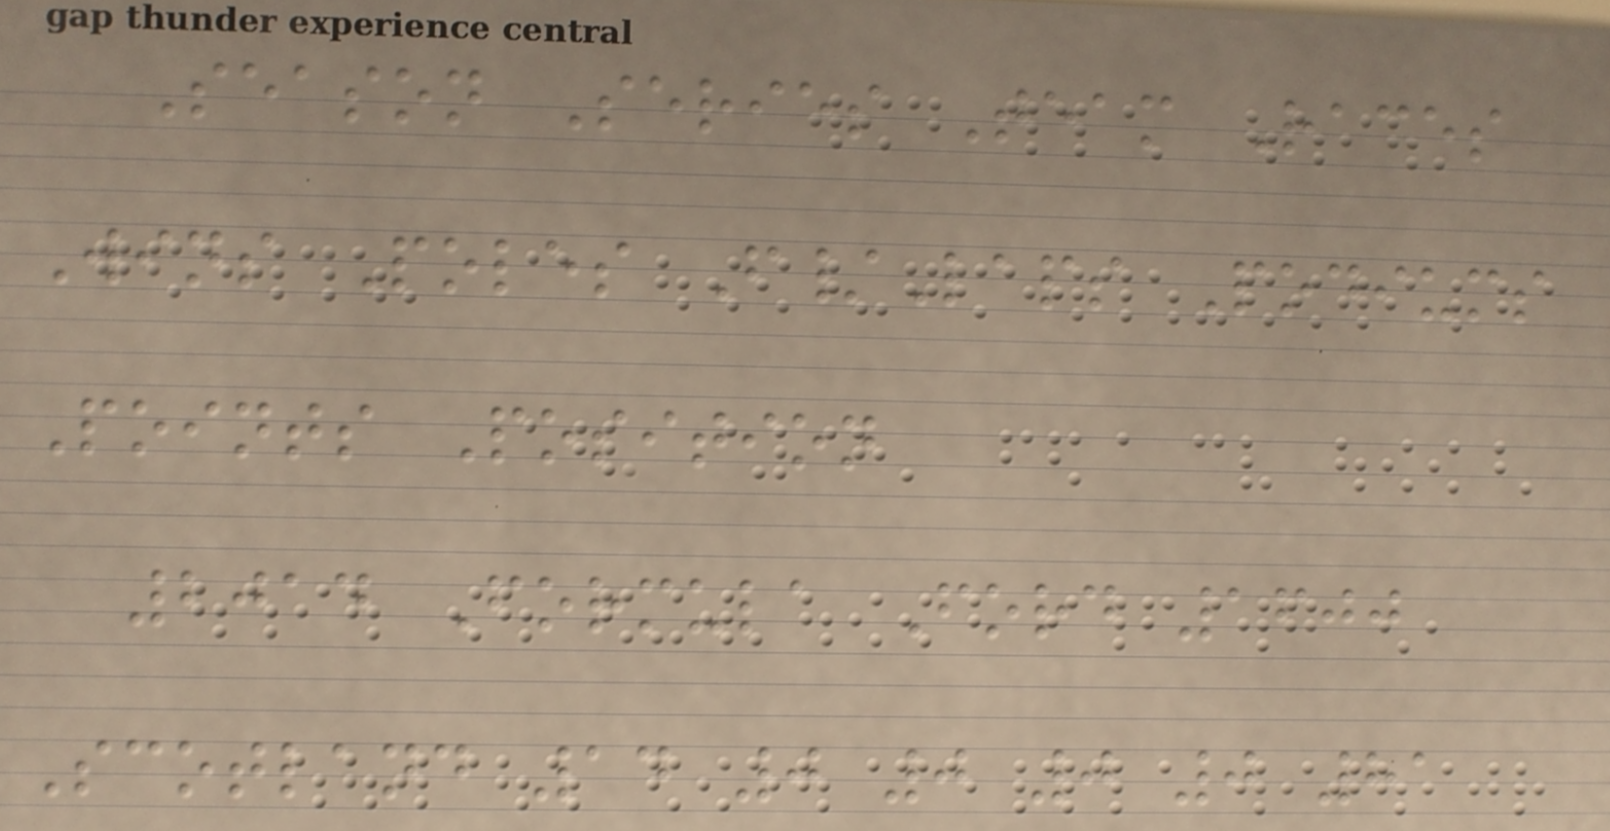Season Series Team Races
Wins Poles F/Laps Podiums
Points Position
2014 Formula Ford 1600
Scotland 14 0 0 0 0 81
